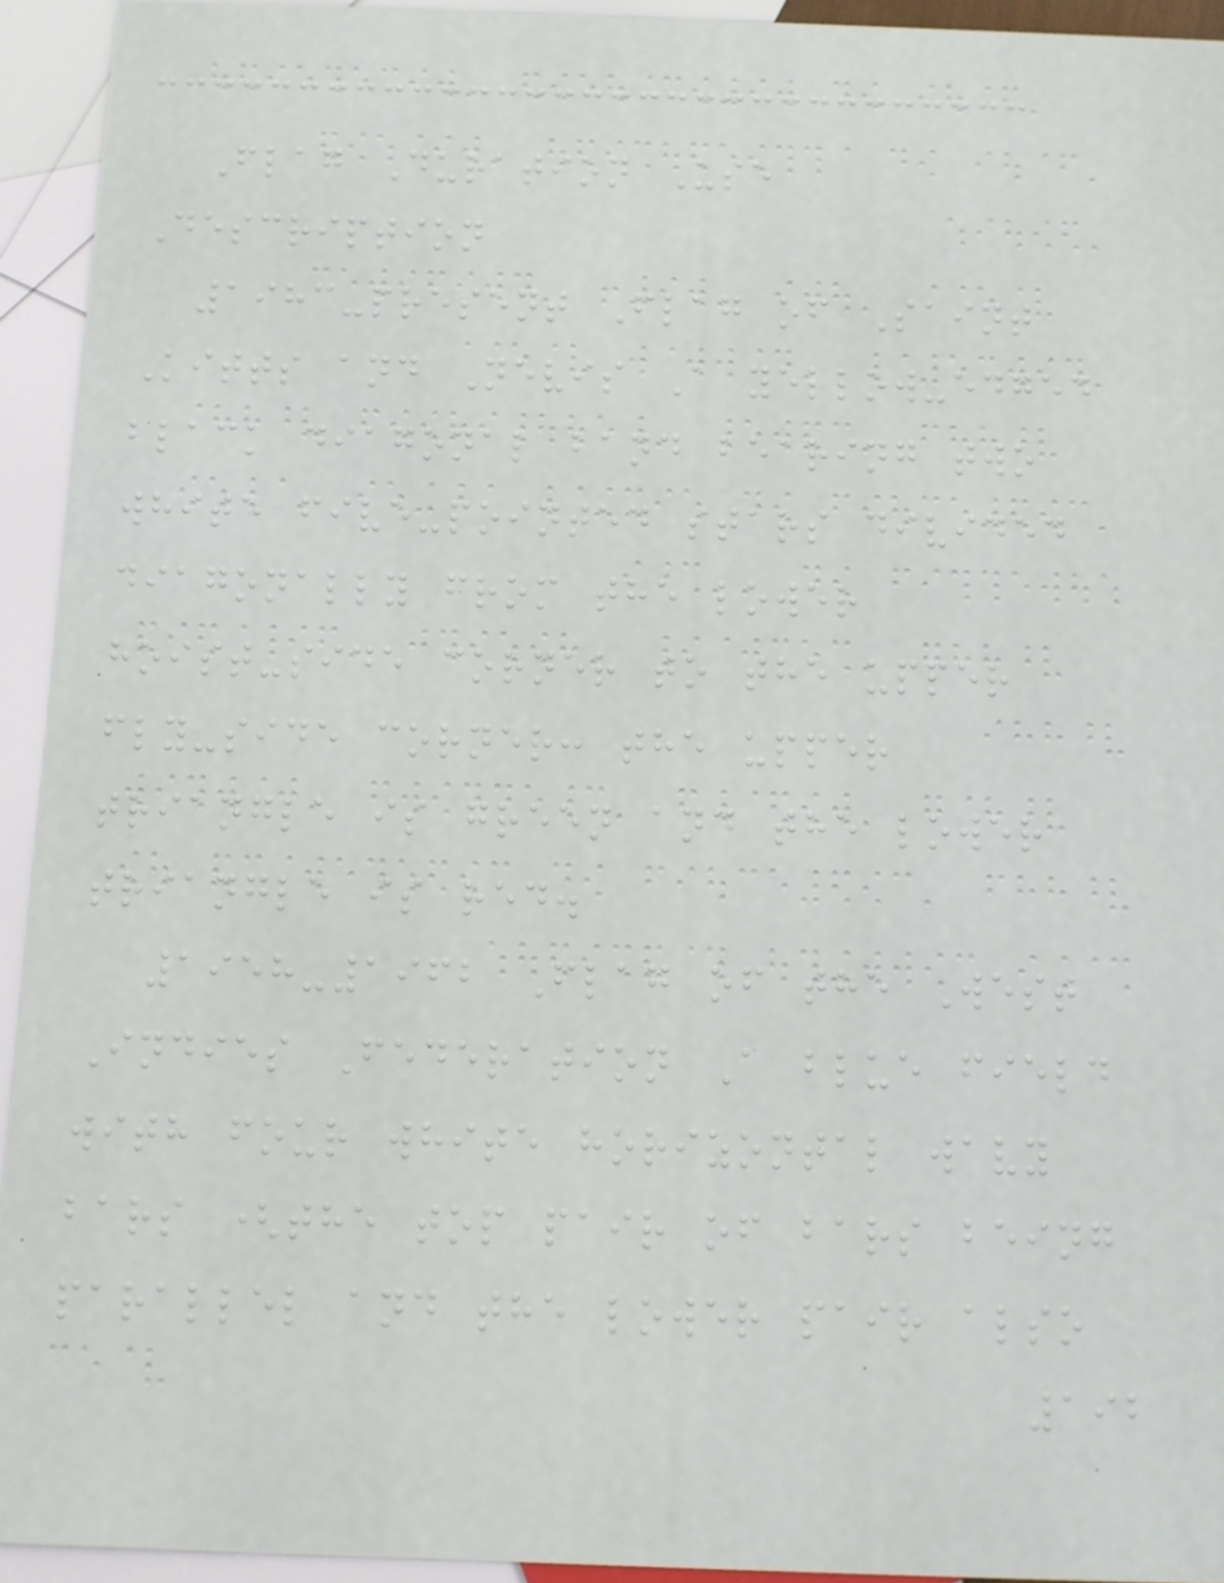Flag Duration Use
Description
1983-present Flag of Saint
Kitts and Nevis A yellow-edged
black diagonal band bearing two
white five-pointed stars divided
diagonally from the lower
hoist-side corner to the upper
fly-side corner: the upper
triangle is green and the lower
triangle is red.
1958-1962 Flag of the West
Indies Federation A blue field
with four white horizontal wavy
bars (the top pair of bars being
parallel and the lower pair also
192
